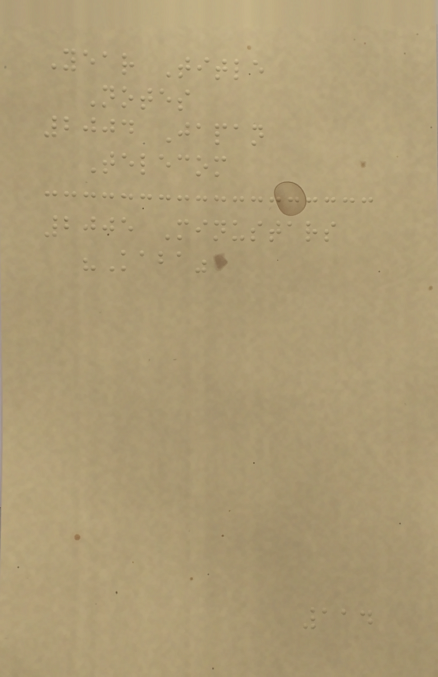Year Title
Notes
2004 Japan
Telecom
2005 Minustars
"Kaba"
114
